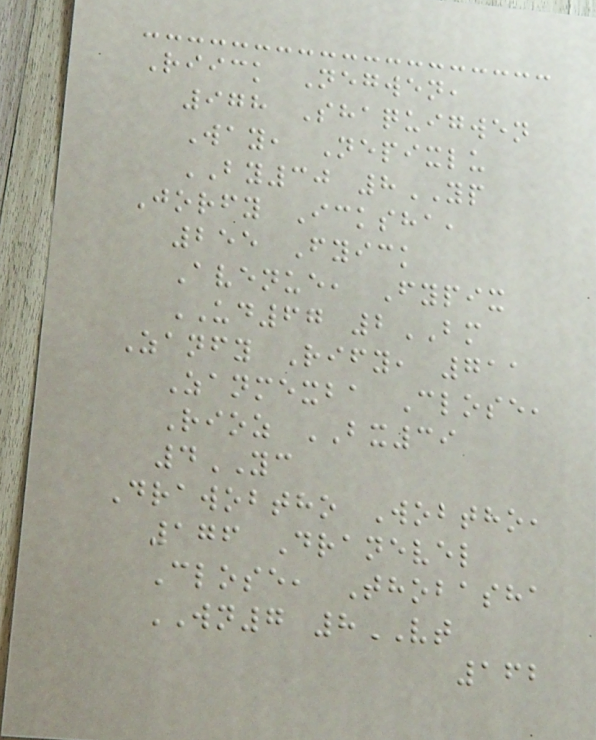Riick Negwen,
978 Shaquigwen
Way, Nepixlu
BY30 8YP
Jorfy Icksha,
255 Fyick
Avenue, Fypix
UD67 2BM
Zanfy Rify, 711
Zanmexba Close,
Rioz BX39
4YC
Drawobtho Wobtho,
176 Dranevel
Close, Thobasha
WN7 8VT
162
